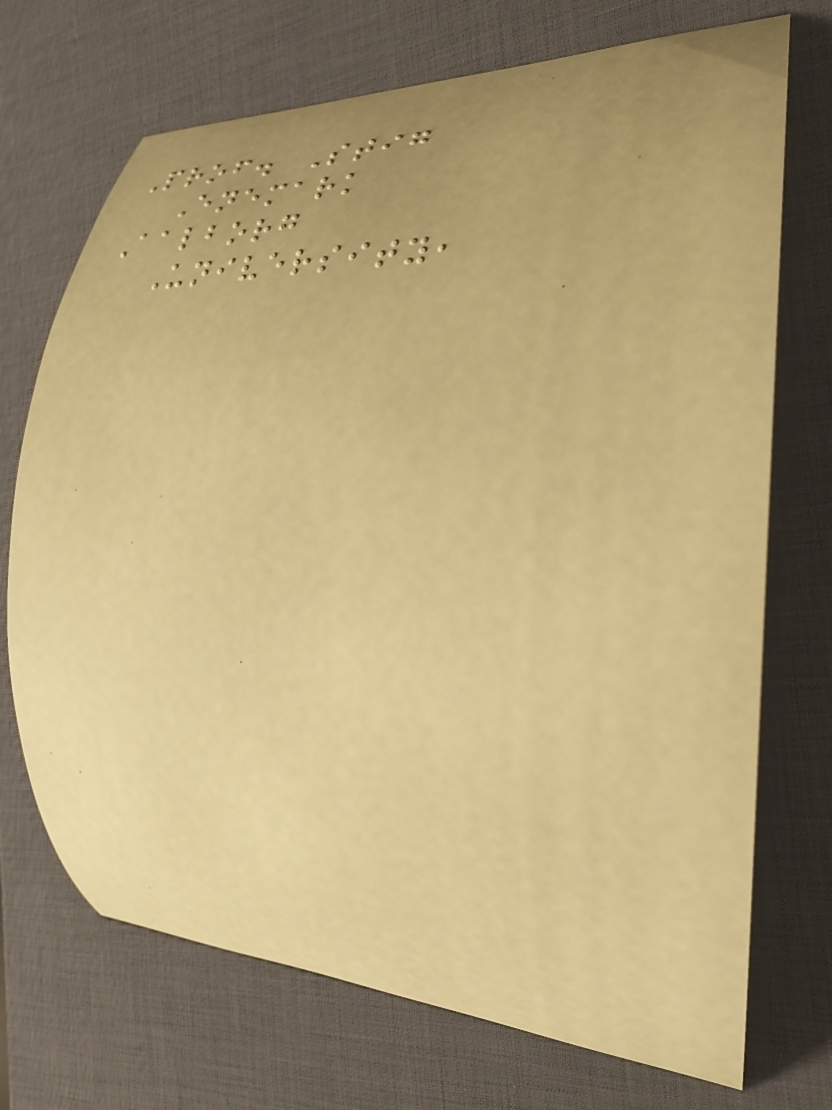Prof. Stig
Enemark
Aalborg
University,
